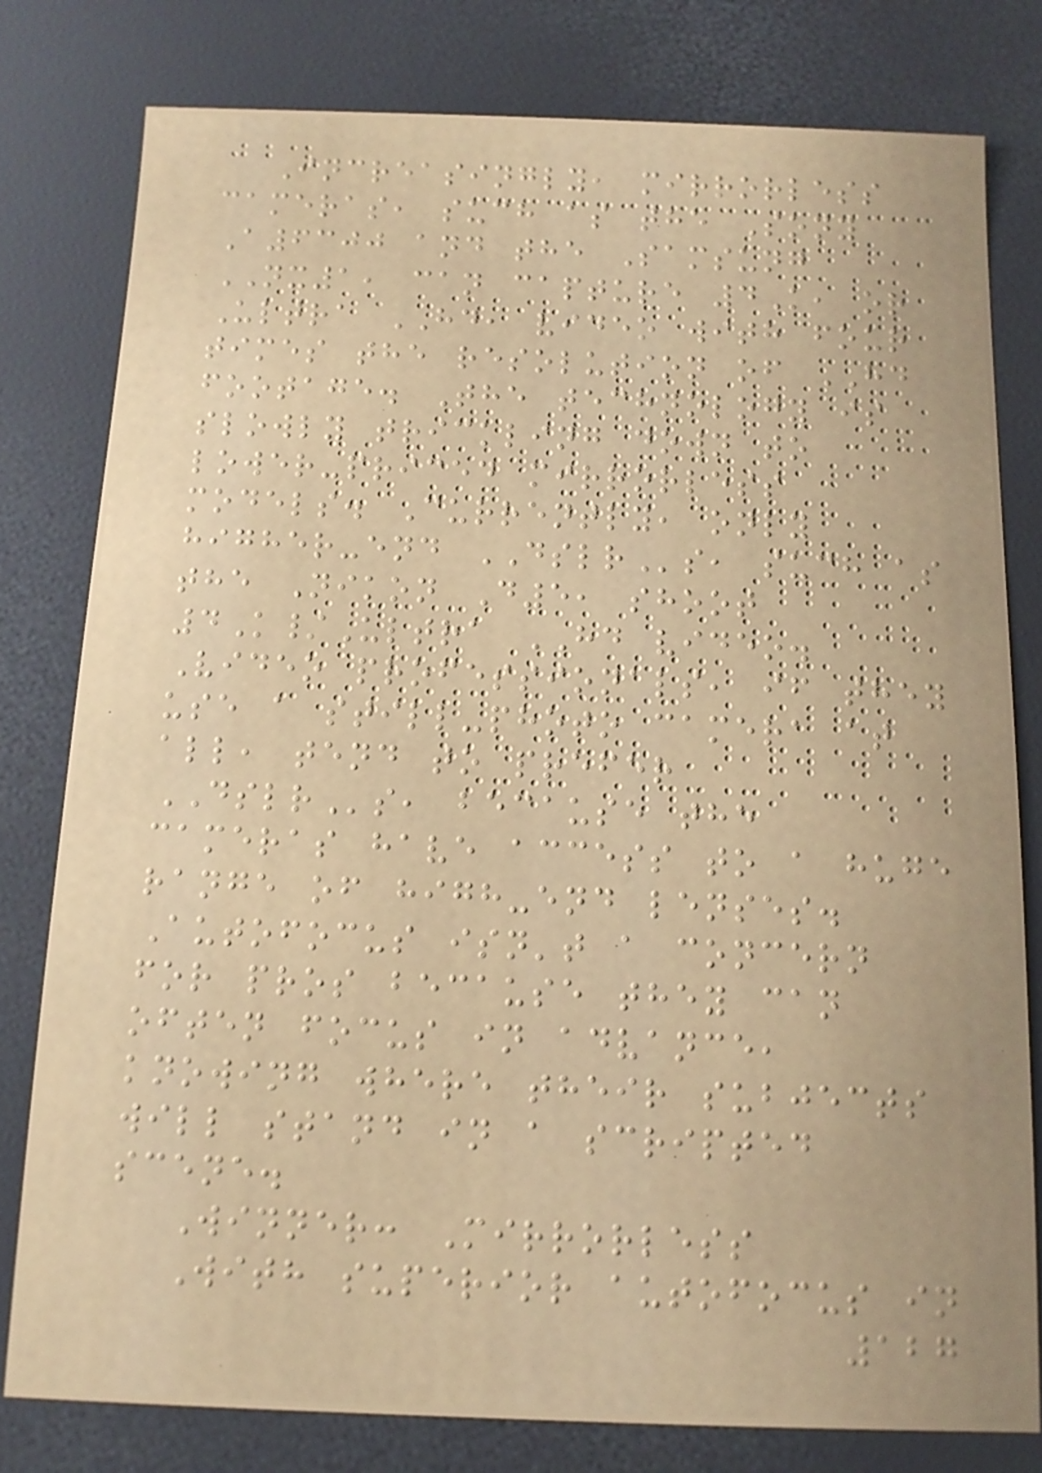Increasingly, mirrorless
cameras, such as the Sony
A6300 and the Samsung
NX1, can capture 4K, or
Ultra HD, video with four
times the resolution of HD
footage. The technology is
slowly trickling down to
lower-priced mirrorless
models. Currently, only
higher-end DSLRs, such as
the Nikon D5, shoot
4K/Ultra HD video.
Video professionals, if they
use a still-photo camera at
all, tend to prefer
DSLRs, because the
cameras have access to a huge
range of high-end lenses.
Autofocus isn't a concern
for pros because they can
often focus in advance,
knowing where their subjects
will stand in a scripted
scene.
Winner: Mirrorless
With superior autofocus in
127
